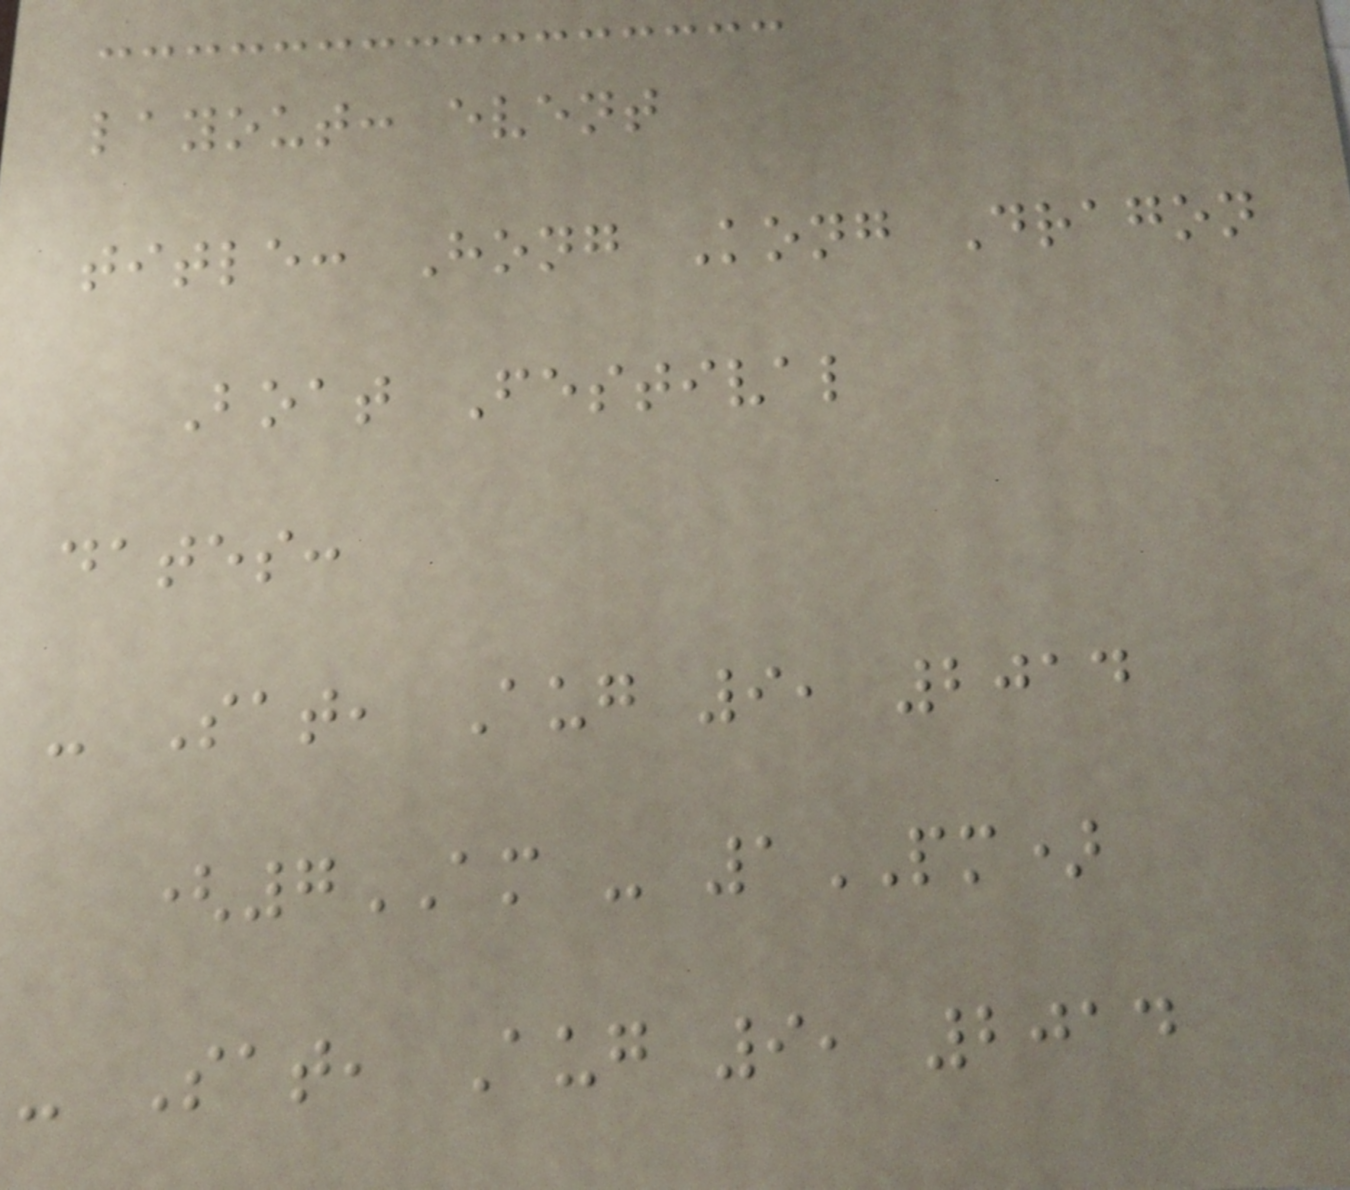layout: event
title: Hong Kong Dragon
Boat Festival
dates:
- Sat, Aug 9, 2014
(7AM - 1PM)
- Sat, Aug 9, 2014
